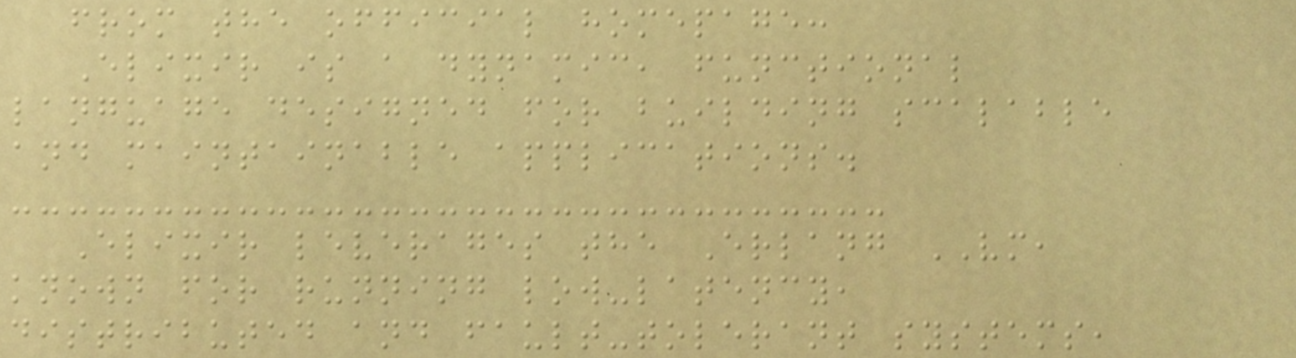from the official homepage:
Elixir is a dynamic, functional
language designed for building scalable
and maintainable applications.
Elixir leverages the Erlang VM,
known for running low-latency,
distributed and fault-tolerant systems,
